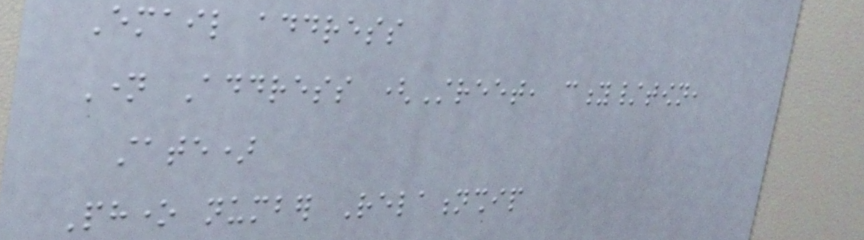Email address
Name Address (Street, city/town,
state)
Phone number Relationship
